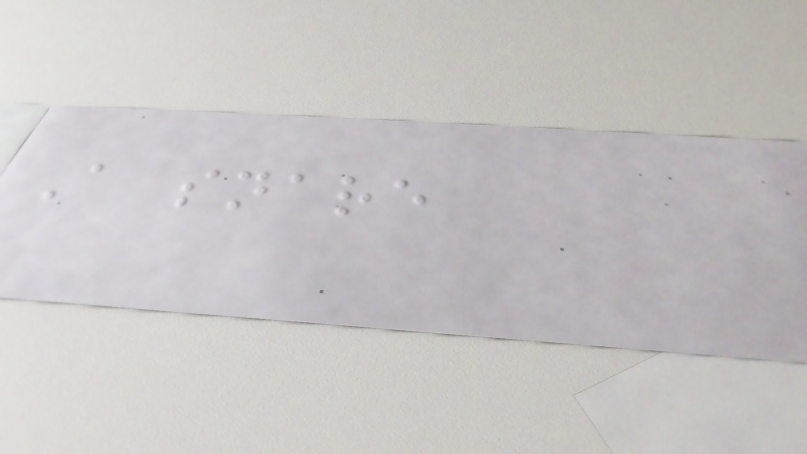A snare
